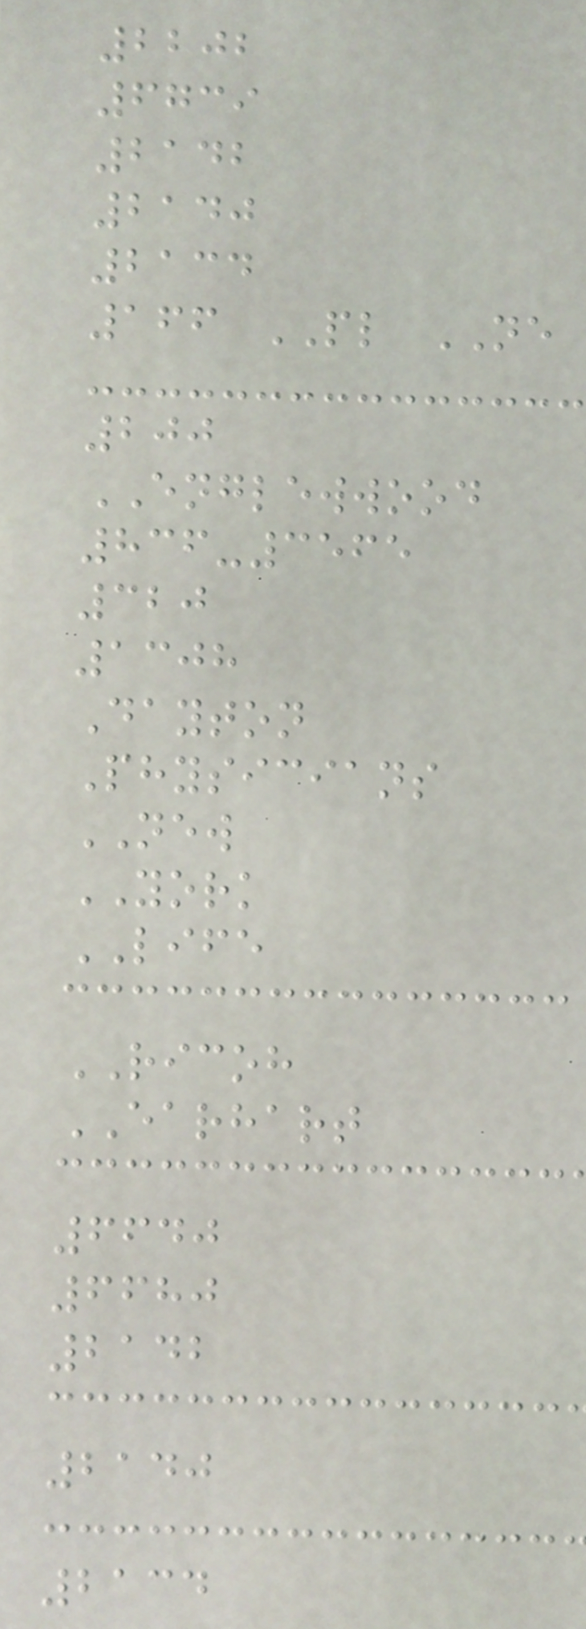2202
6739
2142
2140
2134
166 PL NE
200
ENGLEWWOOD
836-3565
320
1308
Dayton
Physicians
NEW
YORK
LIFE
RICOH
EARHART
6640
6680
2142
2140
2134
